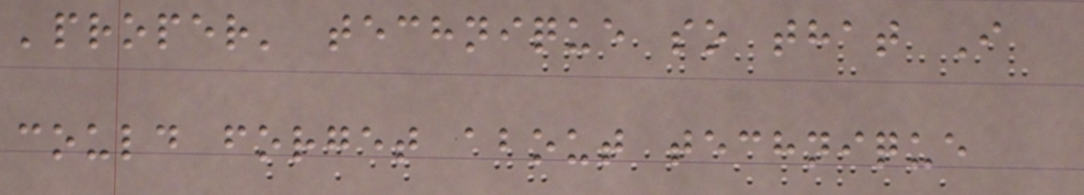'proper' technique so that I
could forget about technique
